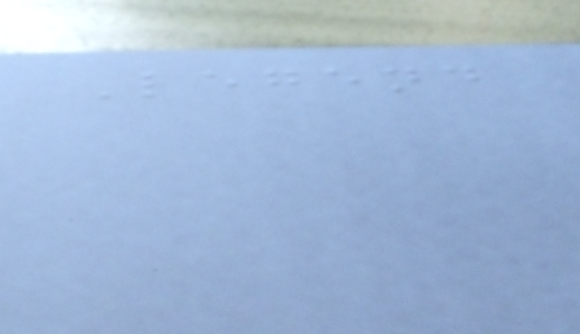Legend
